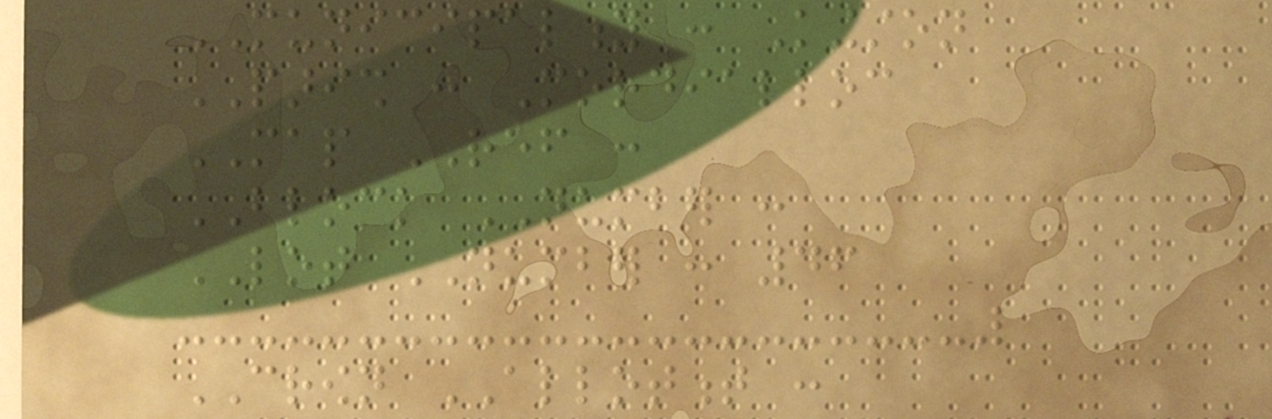MUNICIPALITY : Kingston
PARISH : Mordialloc
MAP REF :
BLOCK NUMBER :
LOT NUMBER : 46
CROWN ALLOTMENT :
